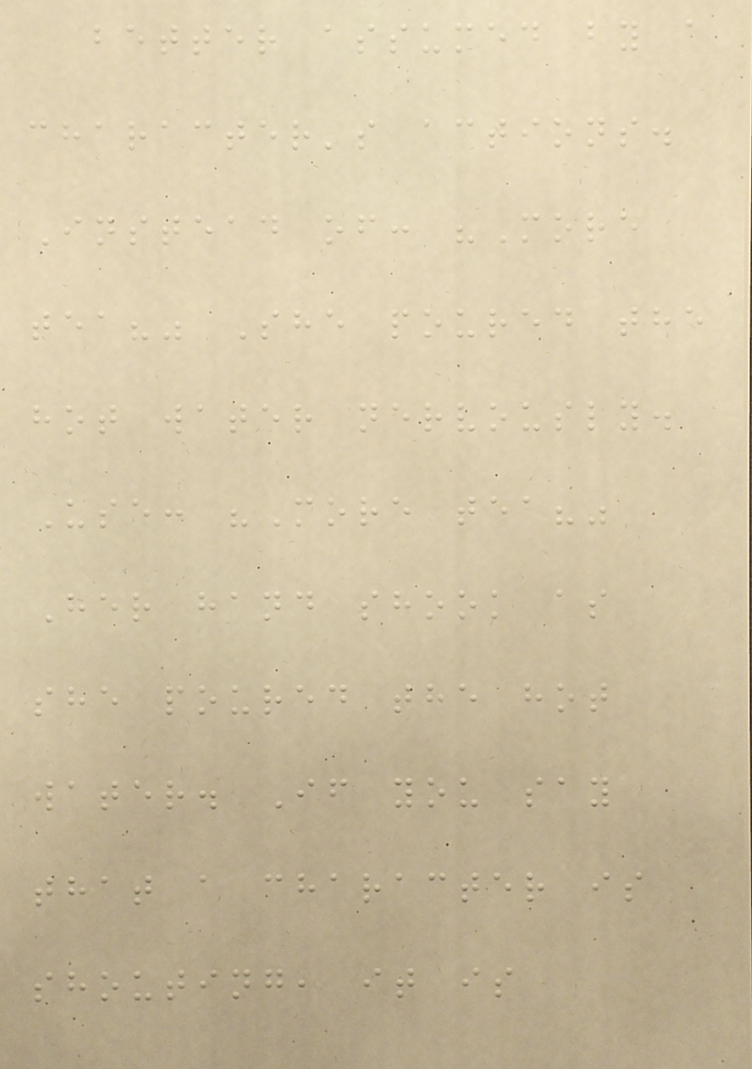better assumed by a
character's actions.
Instead of: "More
tea?" She poured the
hot water nervously.
Use: "More tea?"
Her hand shook as
she poured the hot
water. If you say
that a character is
shouting, it is
